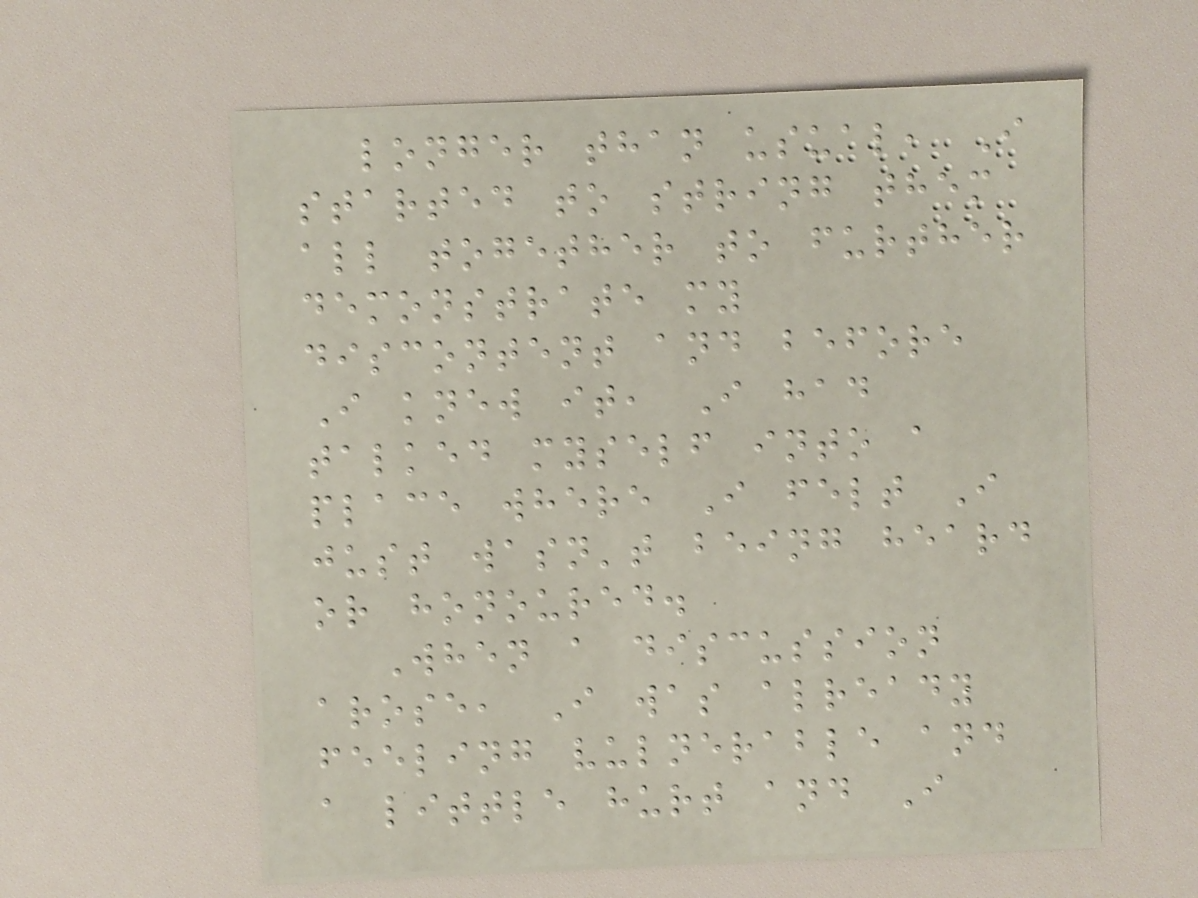longer than usual, I
started to string them
all together to further
demonstrate my
discontent and before
I knew it, I had
talked myself into a
place where I felt I
just wasn't being heard
or honoured.
When a discussion
arose, I was already
feeling vulnerable and
a little hurt and I
